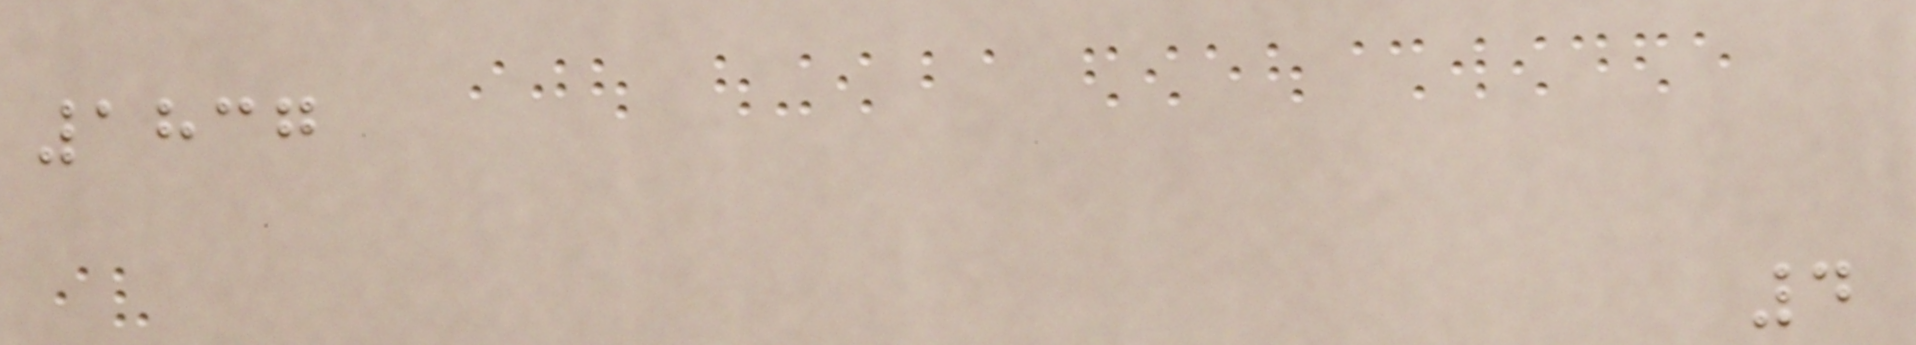1837
4
